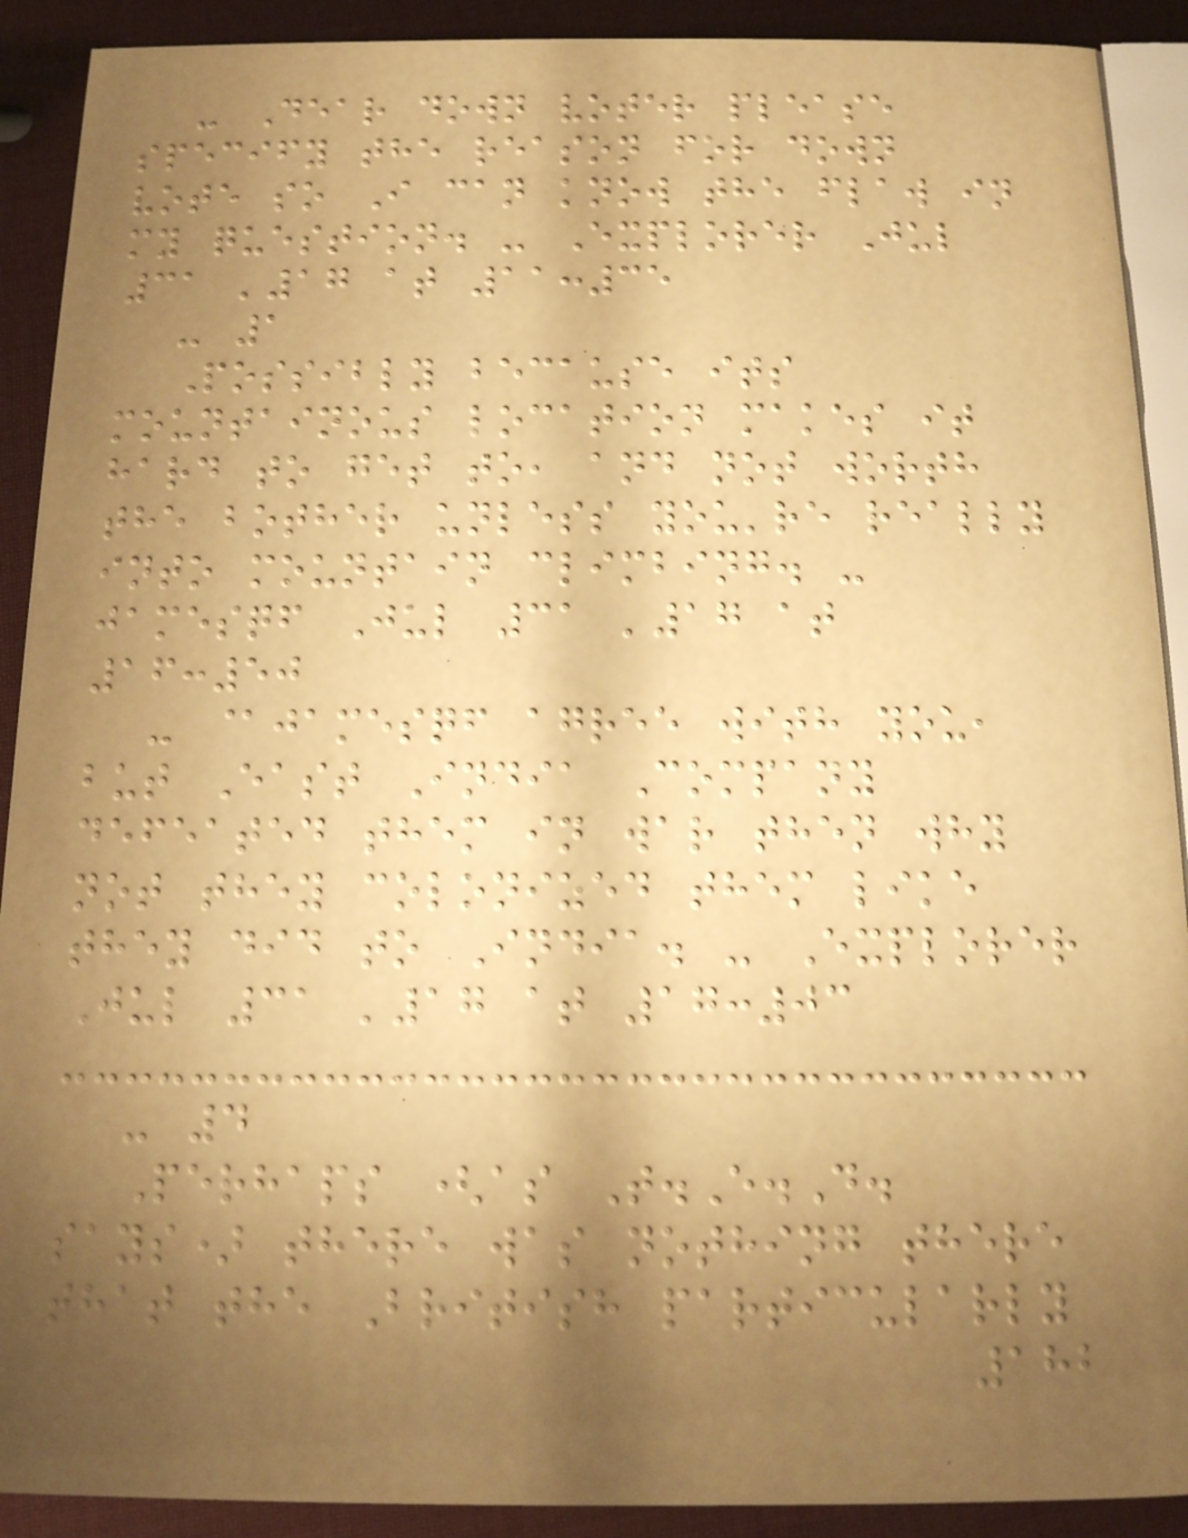- Dear down voter please
specify the reason for down
vote so I can know the flaw in
my question. - Explorer Jul
31 '17 at 11:35
- 1
Possibly because its
mountainous location makes it
hard to get to, and not worth
the bother unless you're really
into mountain climbing. -
jamesqf Jul 31 '17 at
16:50
- @jamesqf agree with you,
but East India Company
defeated them in war then why
not they colonized them like
they did to India. - Explorer
Jul 31 '17 at 17:03
- 4
Perhaps (as T.E.D.
says) there was nothing there
that the British particularly
182
